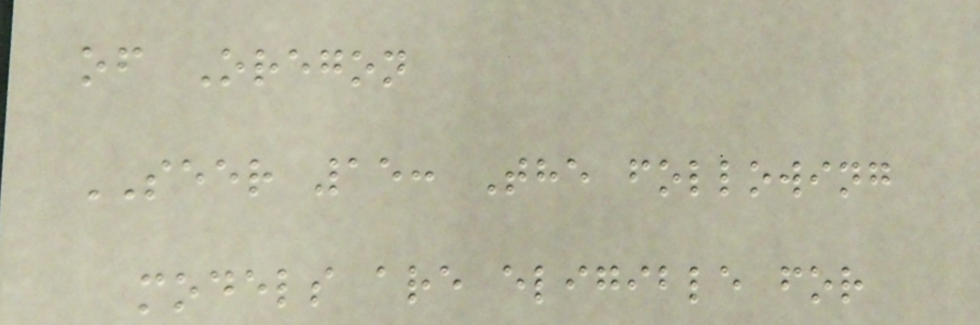of Oregon
SEER 15: The following
models are eligible for
